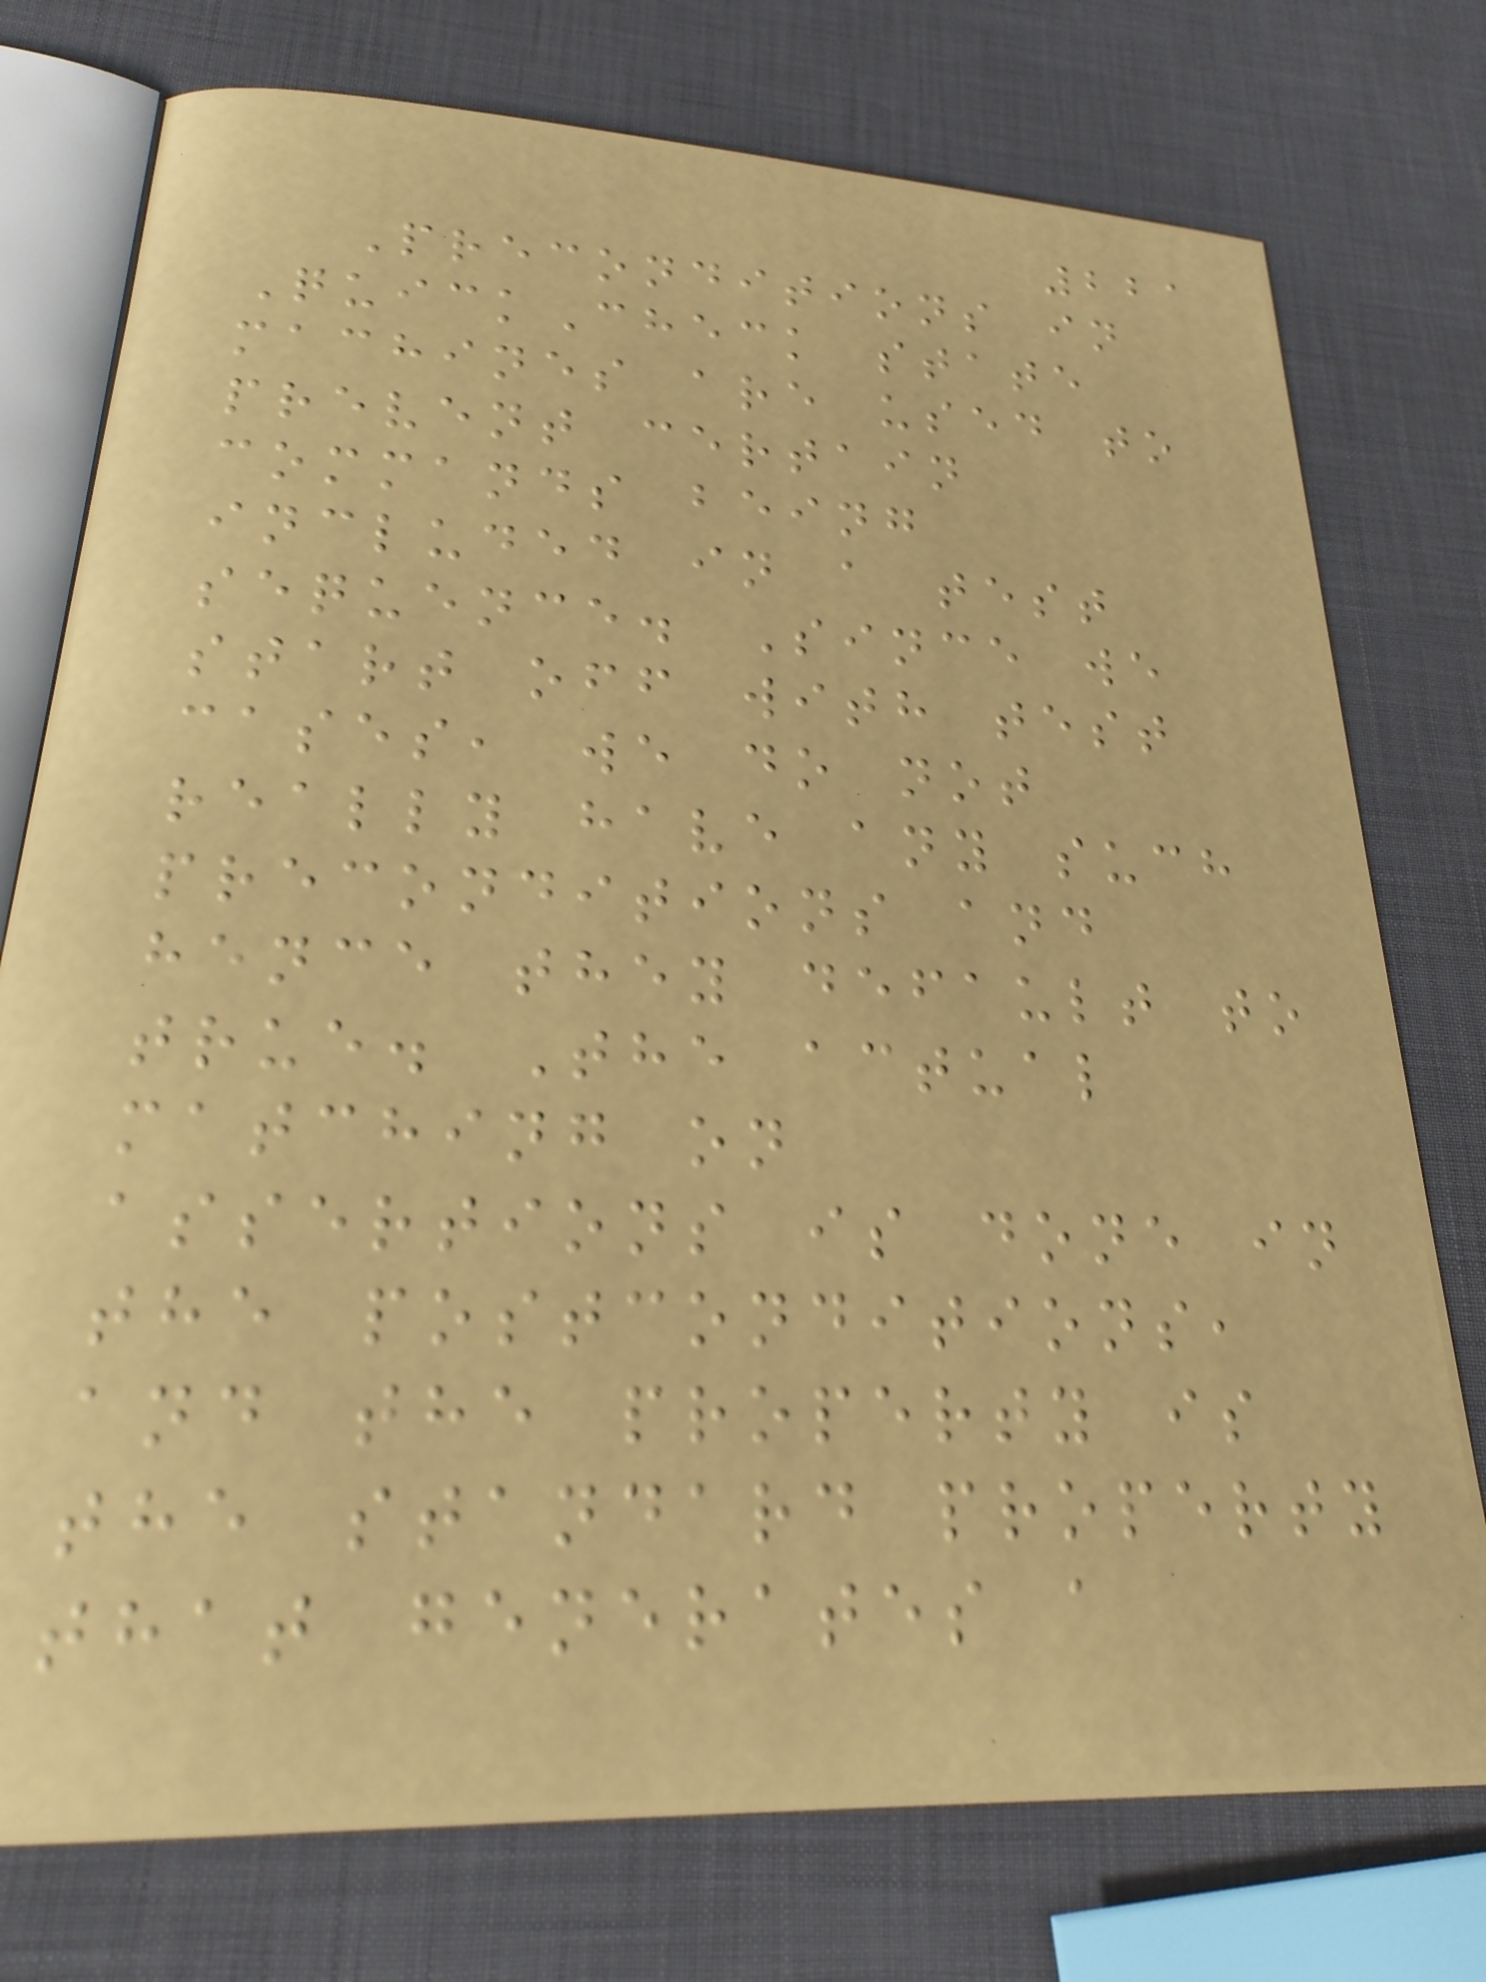221
Preconditions in
QuickCheck state
machines are used to
prevent certain
commands being
included in a test
sequence. Since we
start off with test
cases, we do not
really have any such
preconditions and
hence they default to
true. The actual
matching on
assertions is done in
the postconditions,
and the property is
the standard property
that generates a
